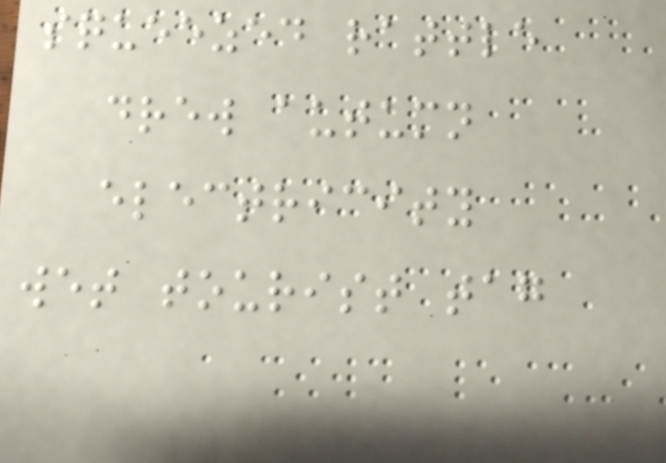squeezed rattle
drew autumn
electricity
wet tourist tag
